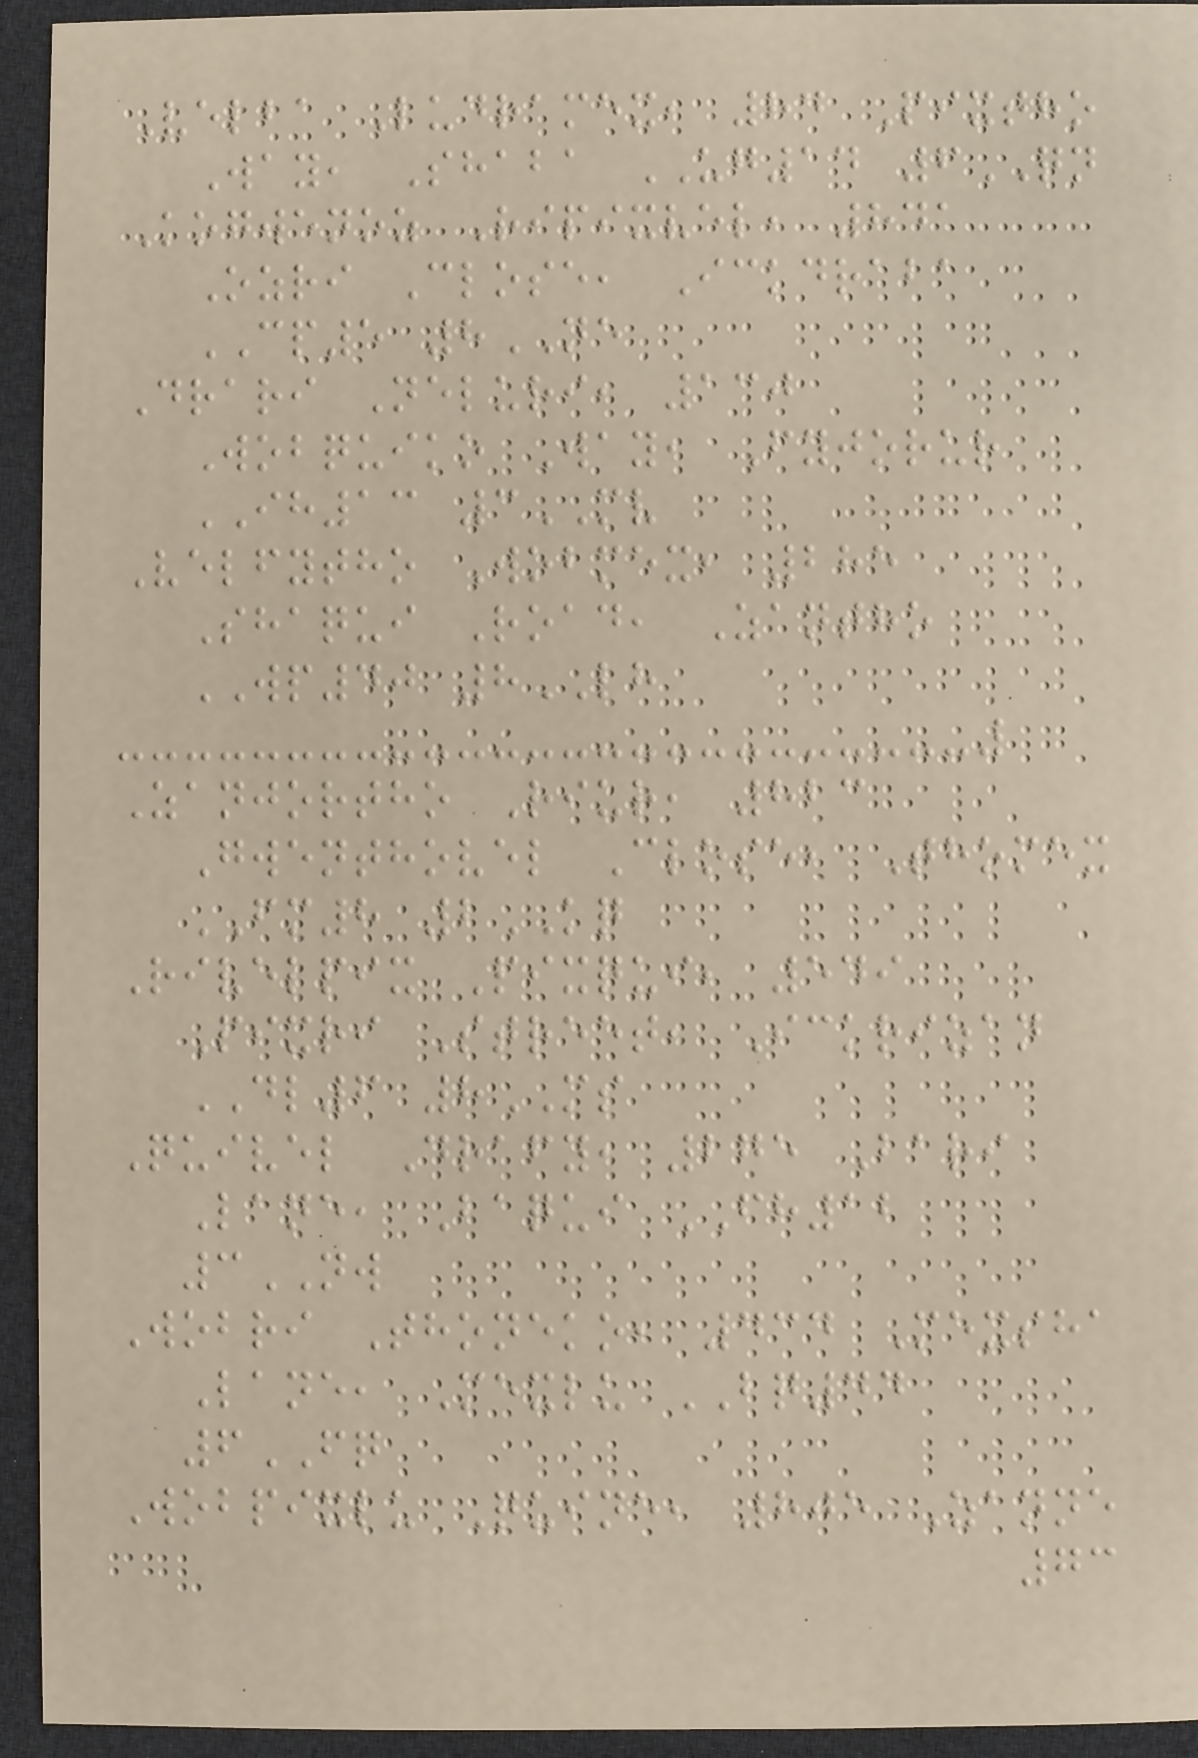Velba Ludramex, 84 Pixtho
Way, Shaba UG14 6QN
Kogwenoz Ripixvel, 841
Ozri Close, Ickdraba
CP5 8NE
Drari Neluri, 130
Wobquiko Way, Fyjorur
IH13 3MV
Velfytho Wobmex, 285
Shaqui Road, Zantho
WP40 8LH
Zanjortho Riur, 823
Gwenthovel Close, Thomex
FM8 2KQ
Rivelpix Pixqui, 549
Pixri Street, Ickrizan
DL6 8MS
Quivel Drafy, 275 Bari
Lane, Baqui FH12
3NW
Wobri Thoneko, 434 Mexsha
Lane, Mexlu BQ44
6FQ
Wobpixlu Quine, 805 Zanne
73
